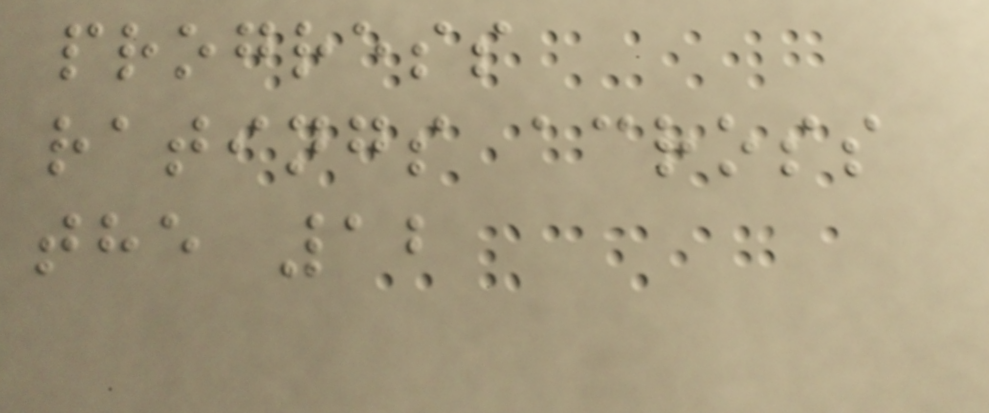progress
ratings across
the 12
